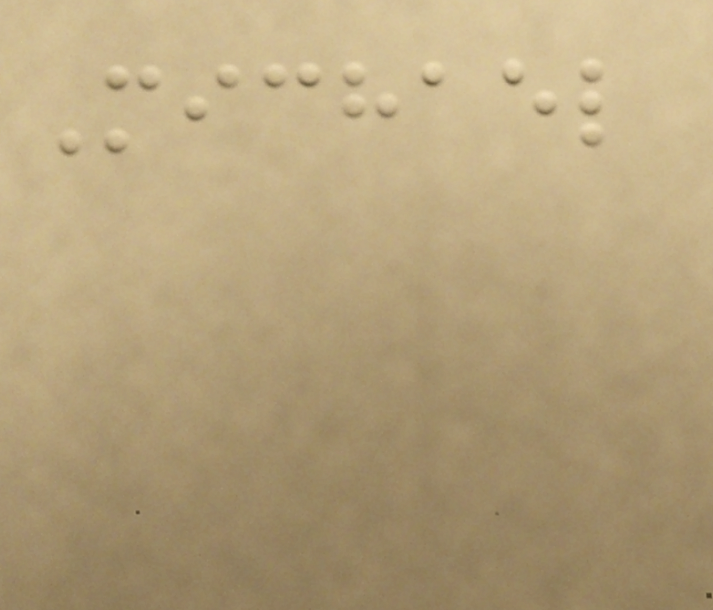Michael
